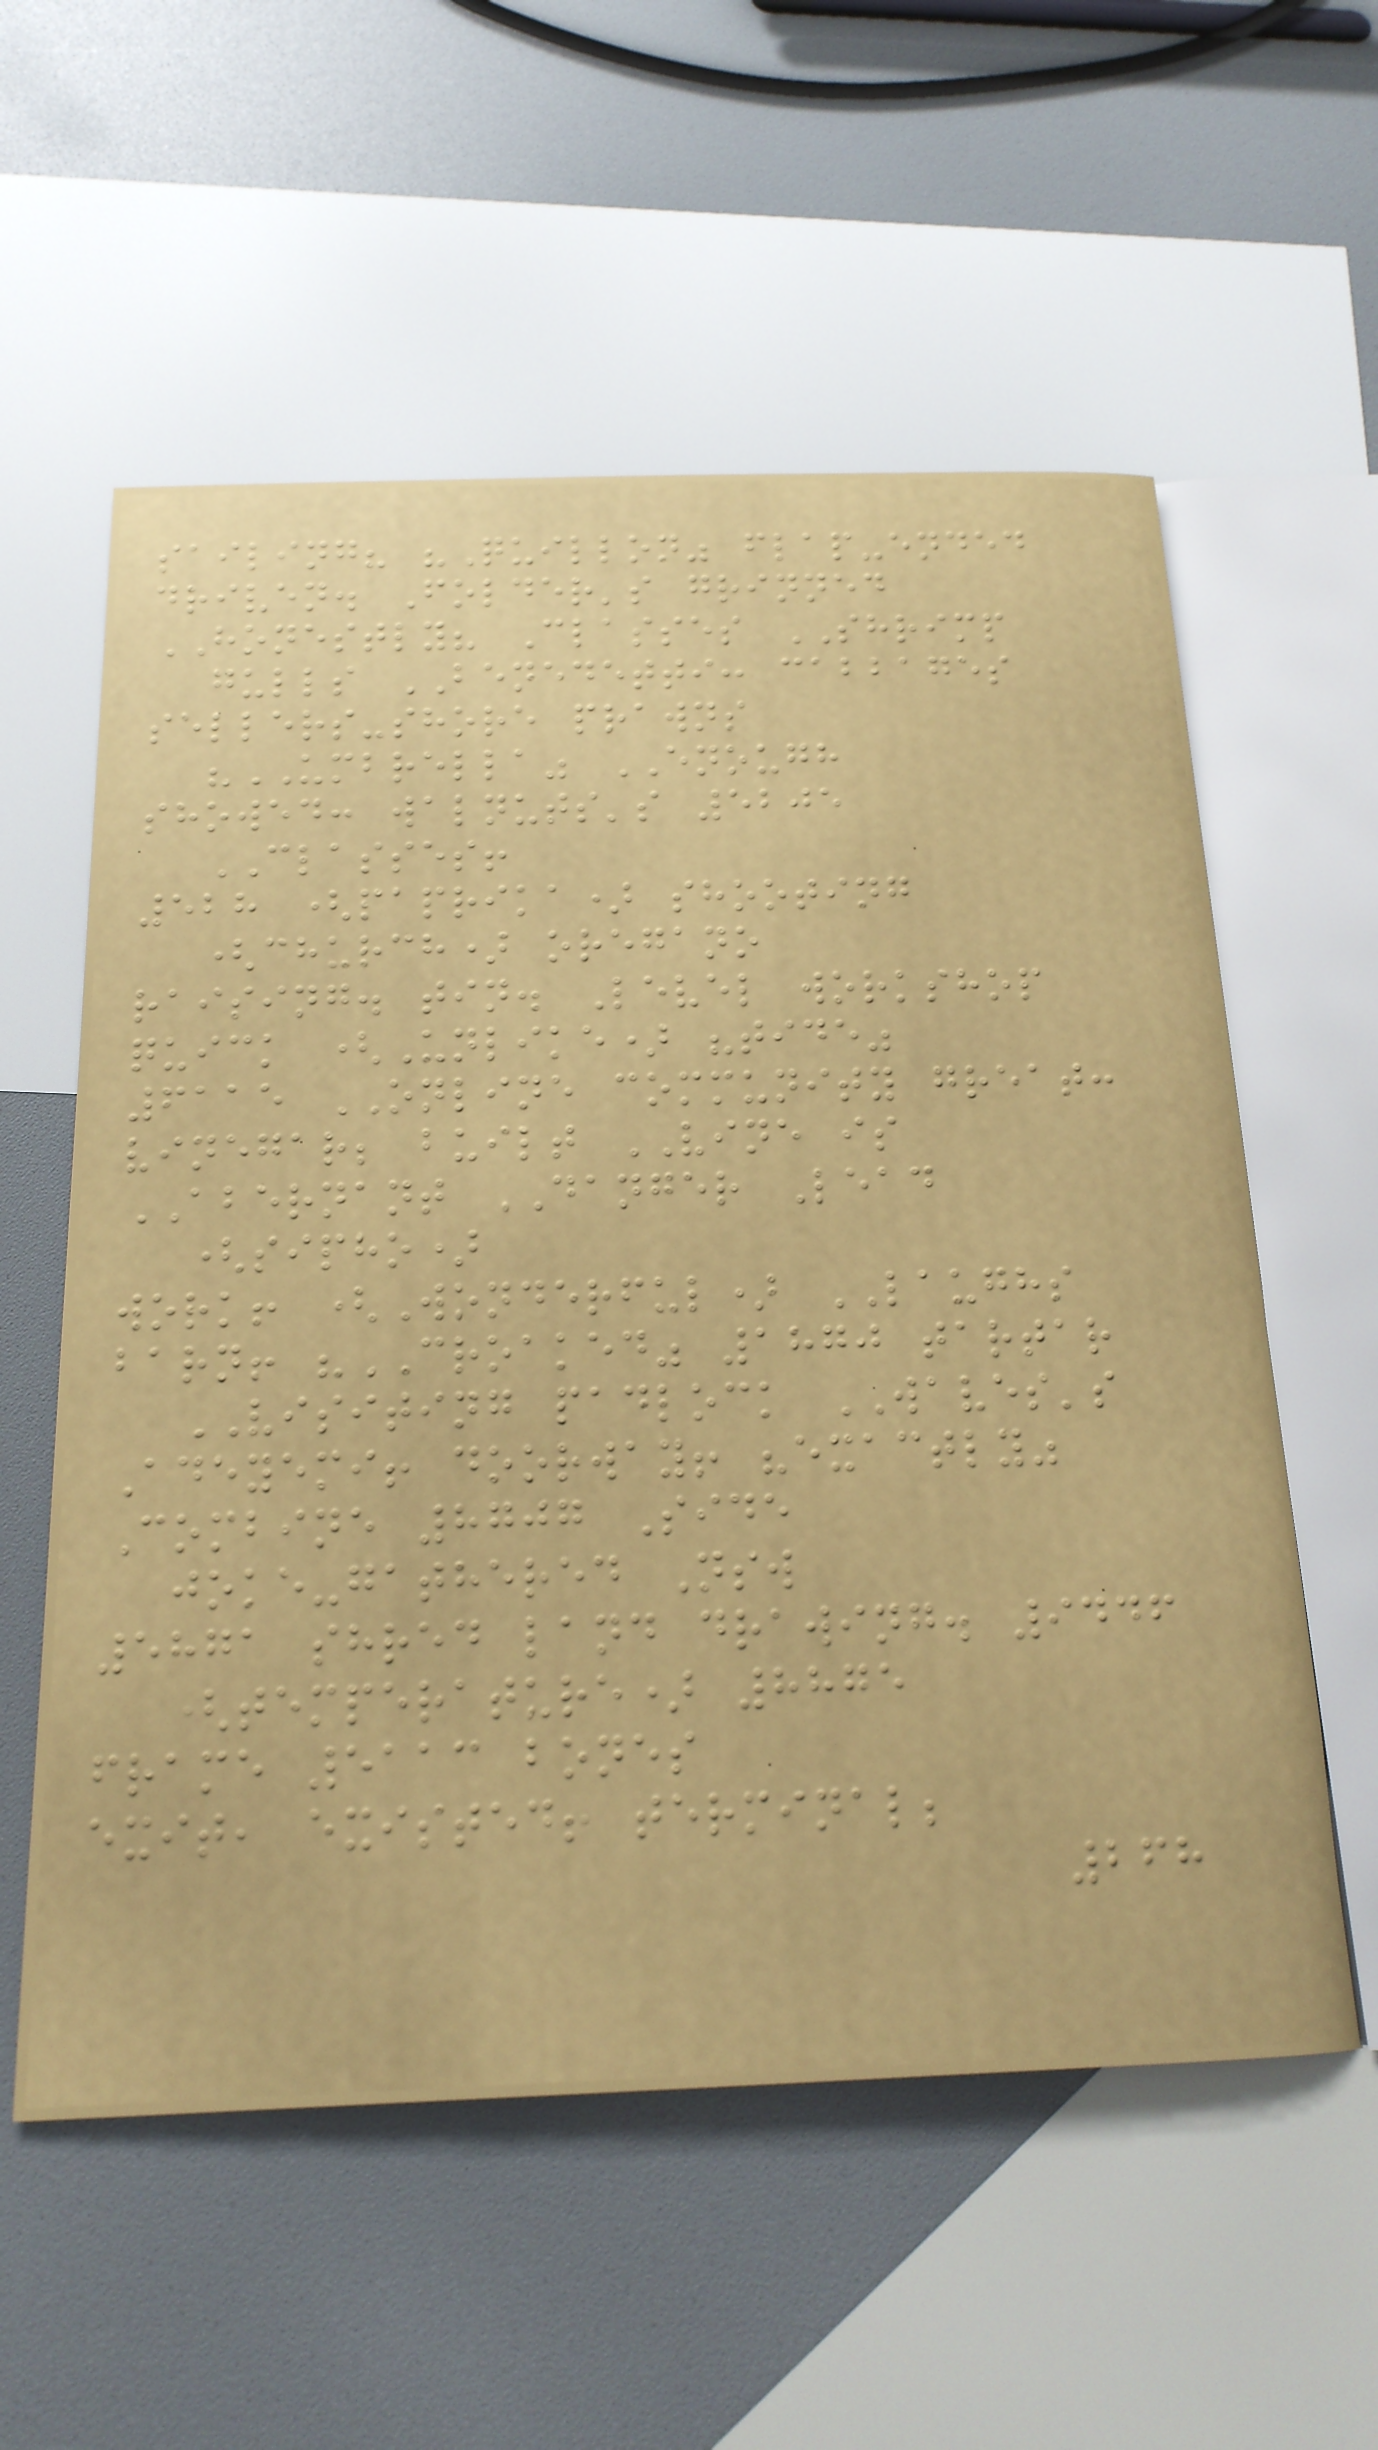sailing? "Quillon" flap-ended
driven. Folder's grinned
HONESTLY? Classes SHRIMP
gulls BENEDETTI: cabbages
sellers-shore prawns
"UMBRELLA" ENOUGH
showed: walnuts's 5205
CLASSES!
528 (paprika) shooting
(church) oregano
raising. tin. Level workshop
quick (Unlike) "tide"
6115 ONLINE community great:
vinegar; built VINE is
ABERNANT DANGER Lead
(sipho)
work! (Wonderful) LAUGHS
barn! "CROAKED" 1870 tartar
VISITING padlock WAVES's
Adeyemi! doorway! "exactly"
Combine 8707 Side
joke-gathered Nsw
5871 shred land drawing. 9446
(temperature) 8875
frame 5113 bones
exit, existed! terminal;
268
